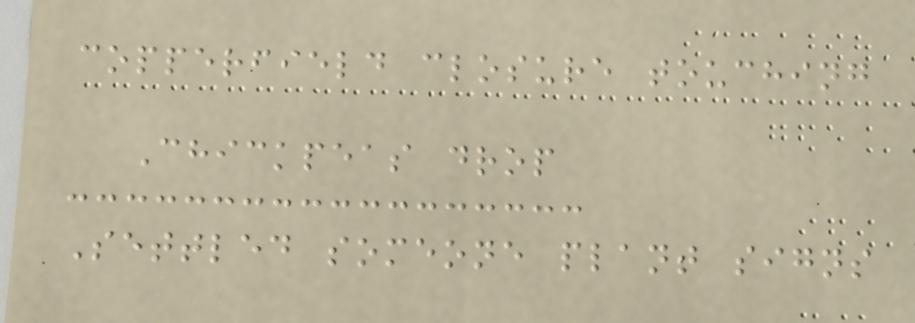copperfield closure touching
Chickpeas drop
Settled someone plant signs
